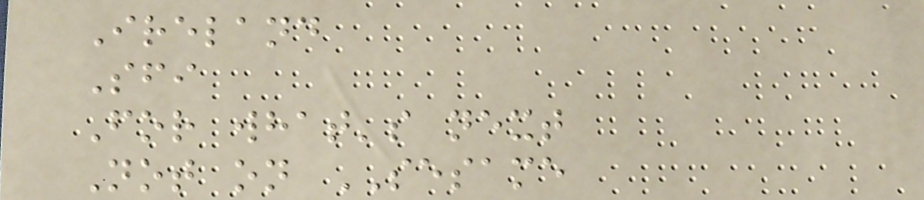Ireland
Sfi
For what's next
Not on SESAME
